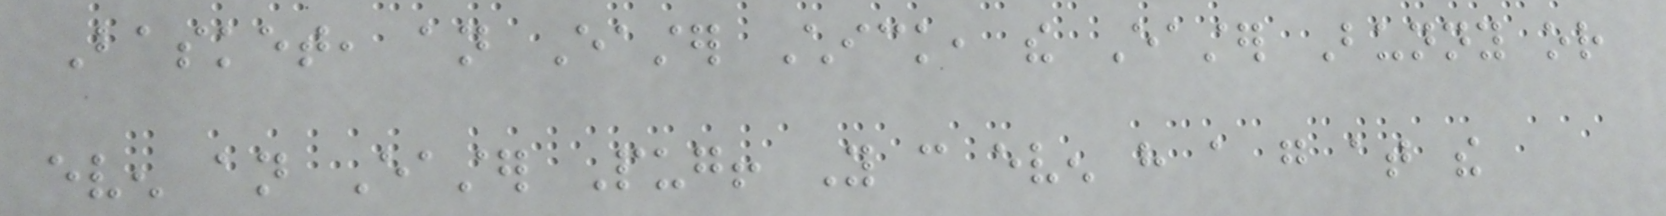Basket, an Easter Chick, the Easter Bunny or
even an Easter Pug! You can even have a go at the
